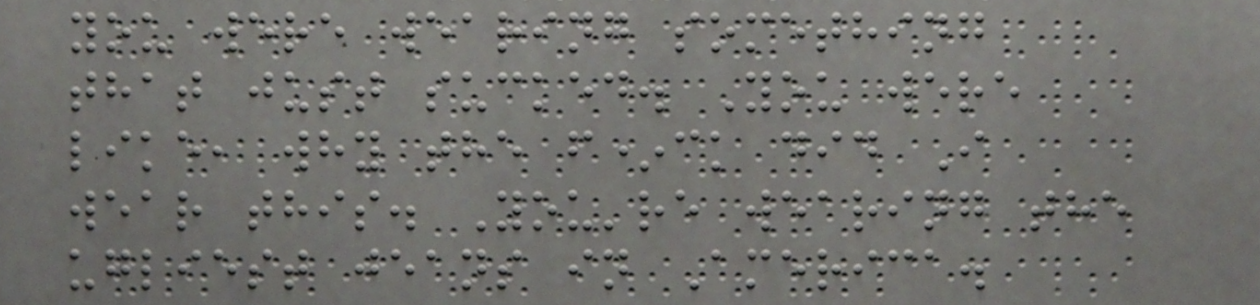you were wearing something
that just sucked. You were
like, why the f*ck did I
wear this. You're wearing the
ugliest jeans in America.
